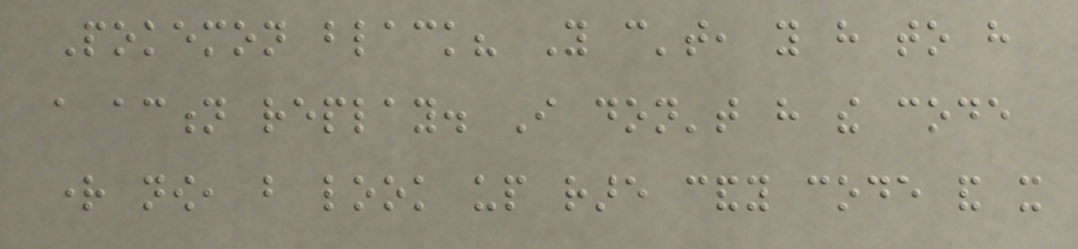Pokemon black? You can't, you have to have
a action replay. I don't have the code
right now, but look up rare candy code and it
